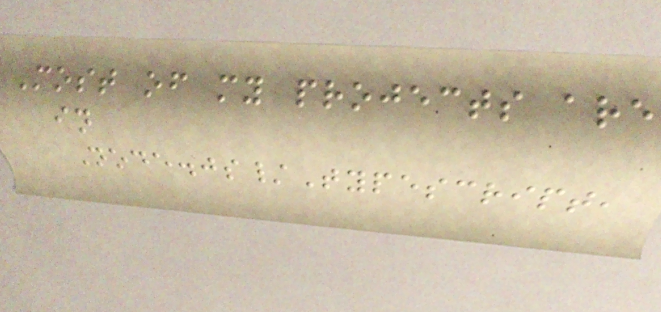Most of my projects are
in
Node.js/Typescript,
